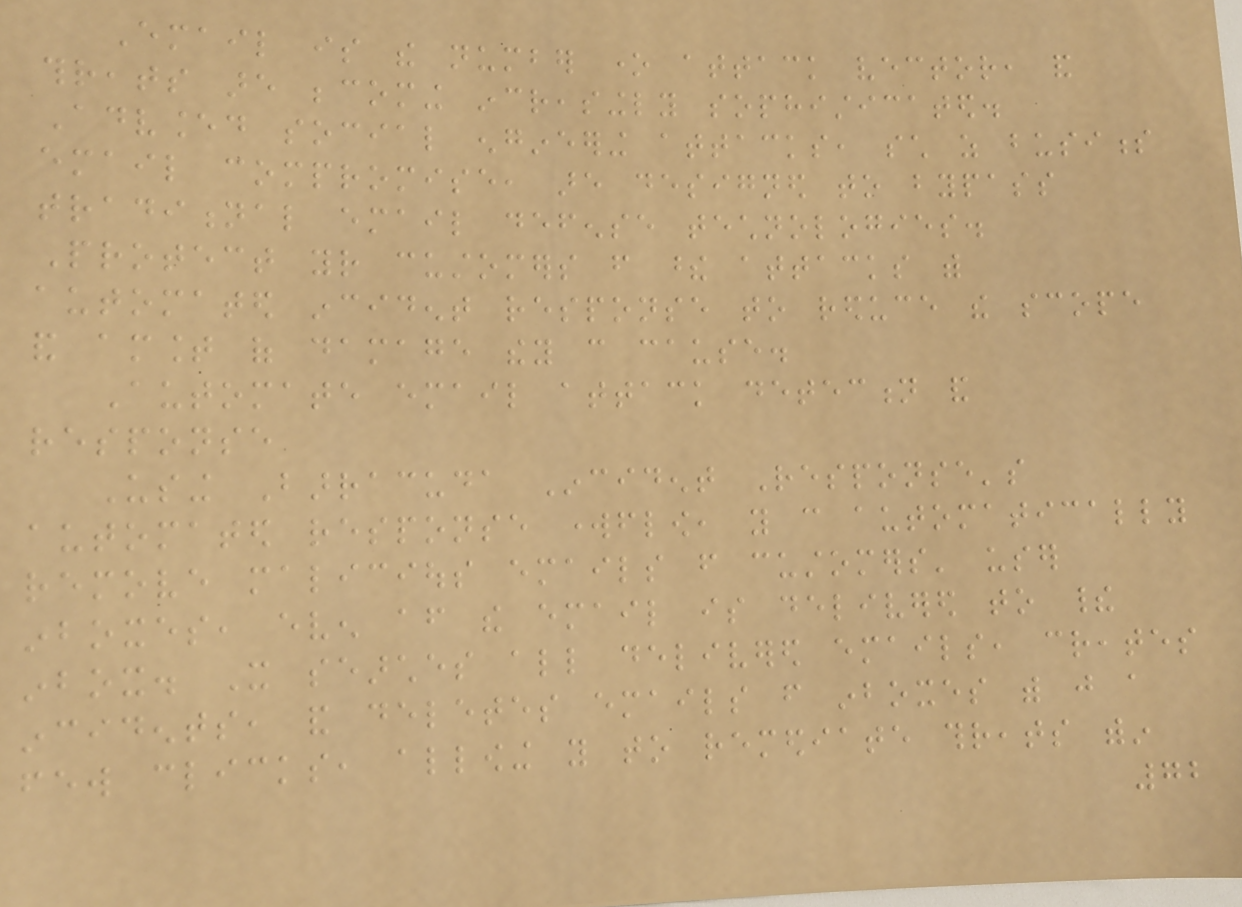Email is the number one attack vector, and
threats are becoming increasingly sophisticated.
Advanced social engineering attacks, such as business
email compromise, are designed to bypass
traditional email defense technologies.
Protect your customers from these attacks with
automated incident response to reduce the scope
and amount of damage they can cause.
Automate email attack detection and
response
Using Barracuda Incident Response's
automated response workflow, you can automatically
remove malicious emails from customers' user
inboxes, even after the email is delivered to their
inbox. It searches all delivered emails, creates
incidents, and deletes emails from inboxes with just a
few clicks, allowing you to remediate threats within
72
